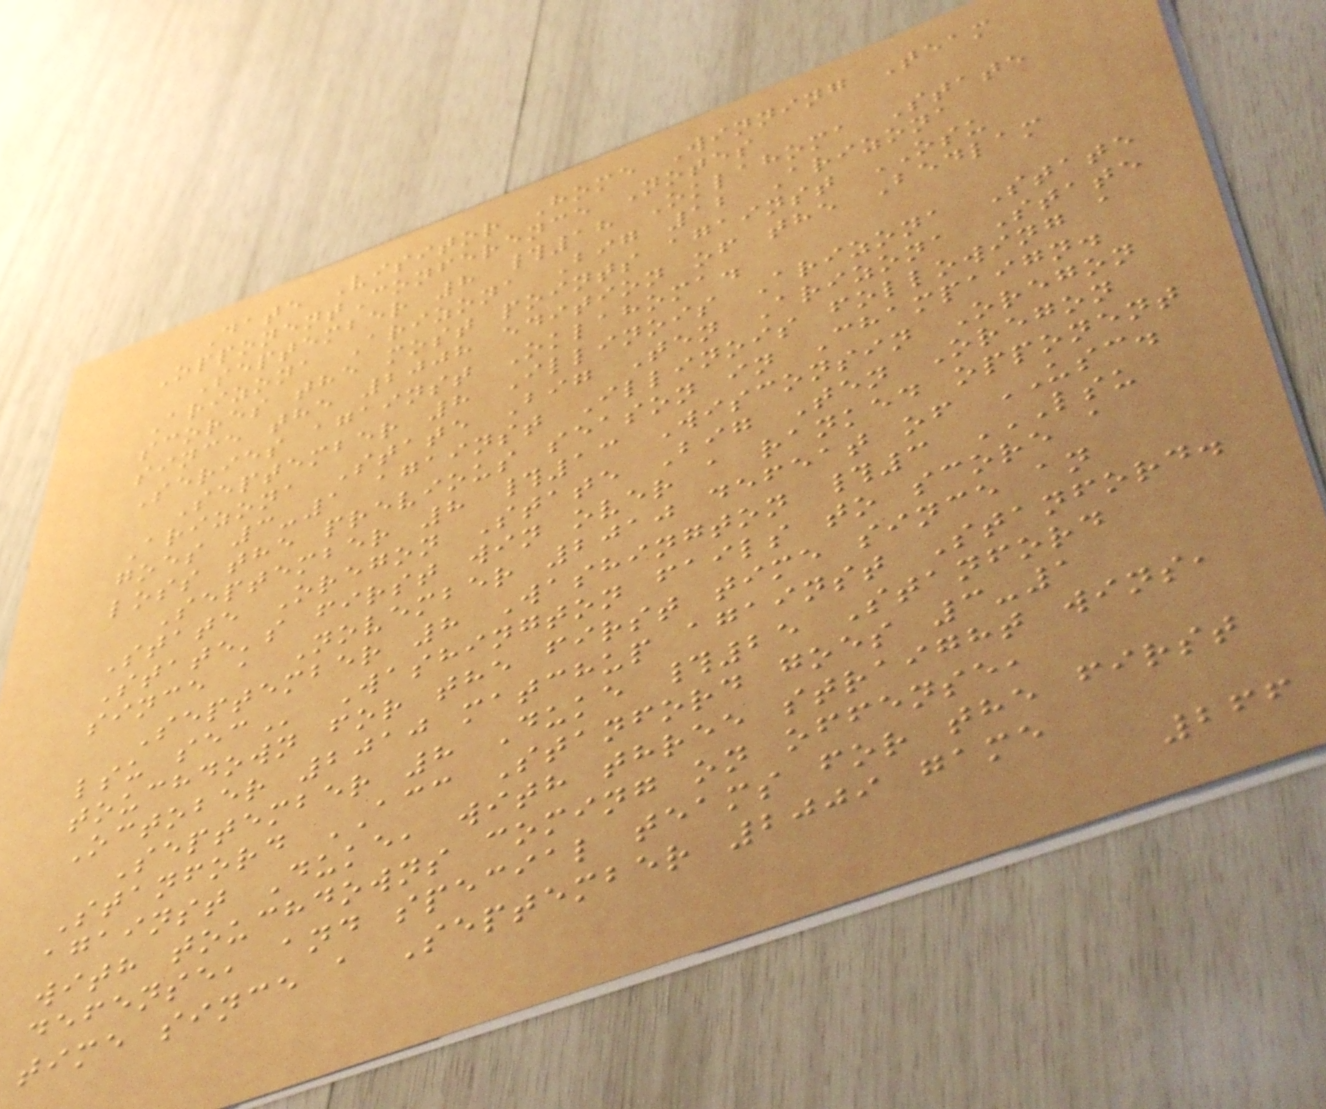Date Visitor Home Winning Team
OpponentConference Notes
September 8 #18 Oklahoma State
Arizona Arizona Big 12 Arizona
scores the most points against OSU
since the 2008 edition of the Bedlam
Series against Oklahoma.
September 8 Illinois Arizona State
Arizona State Big Ten Arizona State
goes 3-1 against Illinois following a
loss the previous season in Champaign.
September 8 #13 Wisconsin Oregon
State Oregon State Big Ten Oregon
State's first win over a ranked opponent
since a November 2010 defeat of USC.
September 8 Washington #3 LSU
LSU SEC Washington fails to score a
touchdown for the first time since an
October 2010 matchup against Stanford.
September 8 Duke #25 Stanford
Stanford ACC Stanford goes 3-1
against Duke, with three straight wins,
with touchdowns coming on offense,
defense, and special teams for the first
time since a September 2009 game
266
